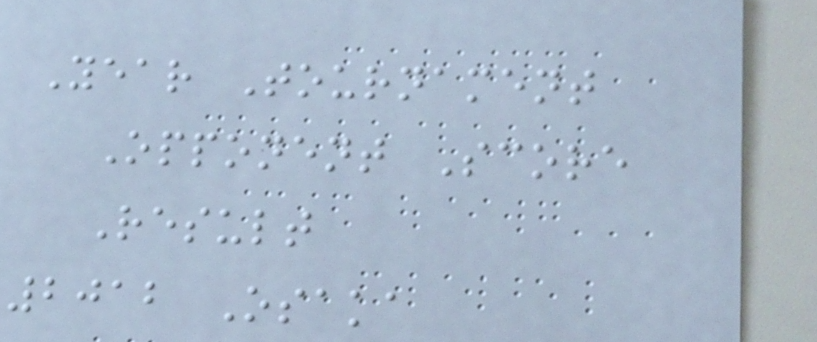Year Tournament
Opponent Score
Result
2012 Osaka
